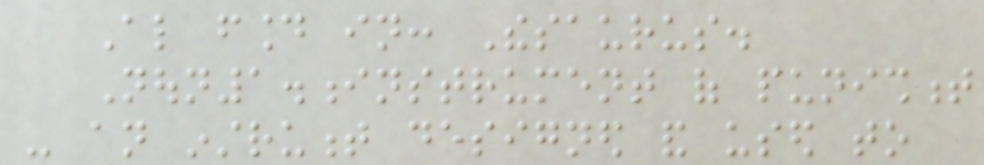Also found in: Thesaurus.
Noun1.instrument of punishment
- an instrument designed and used to
